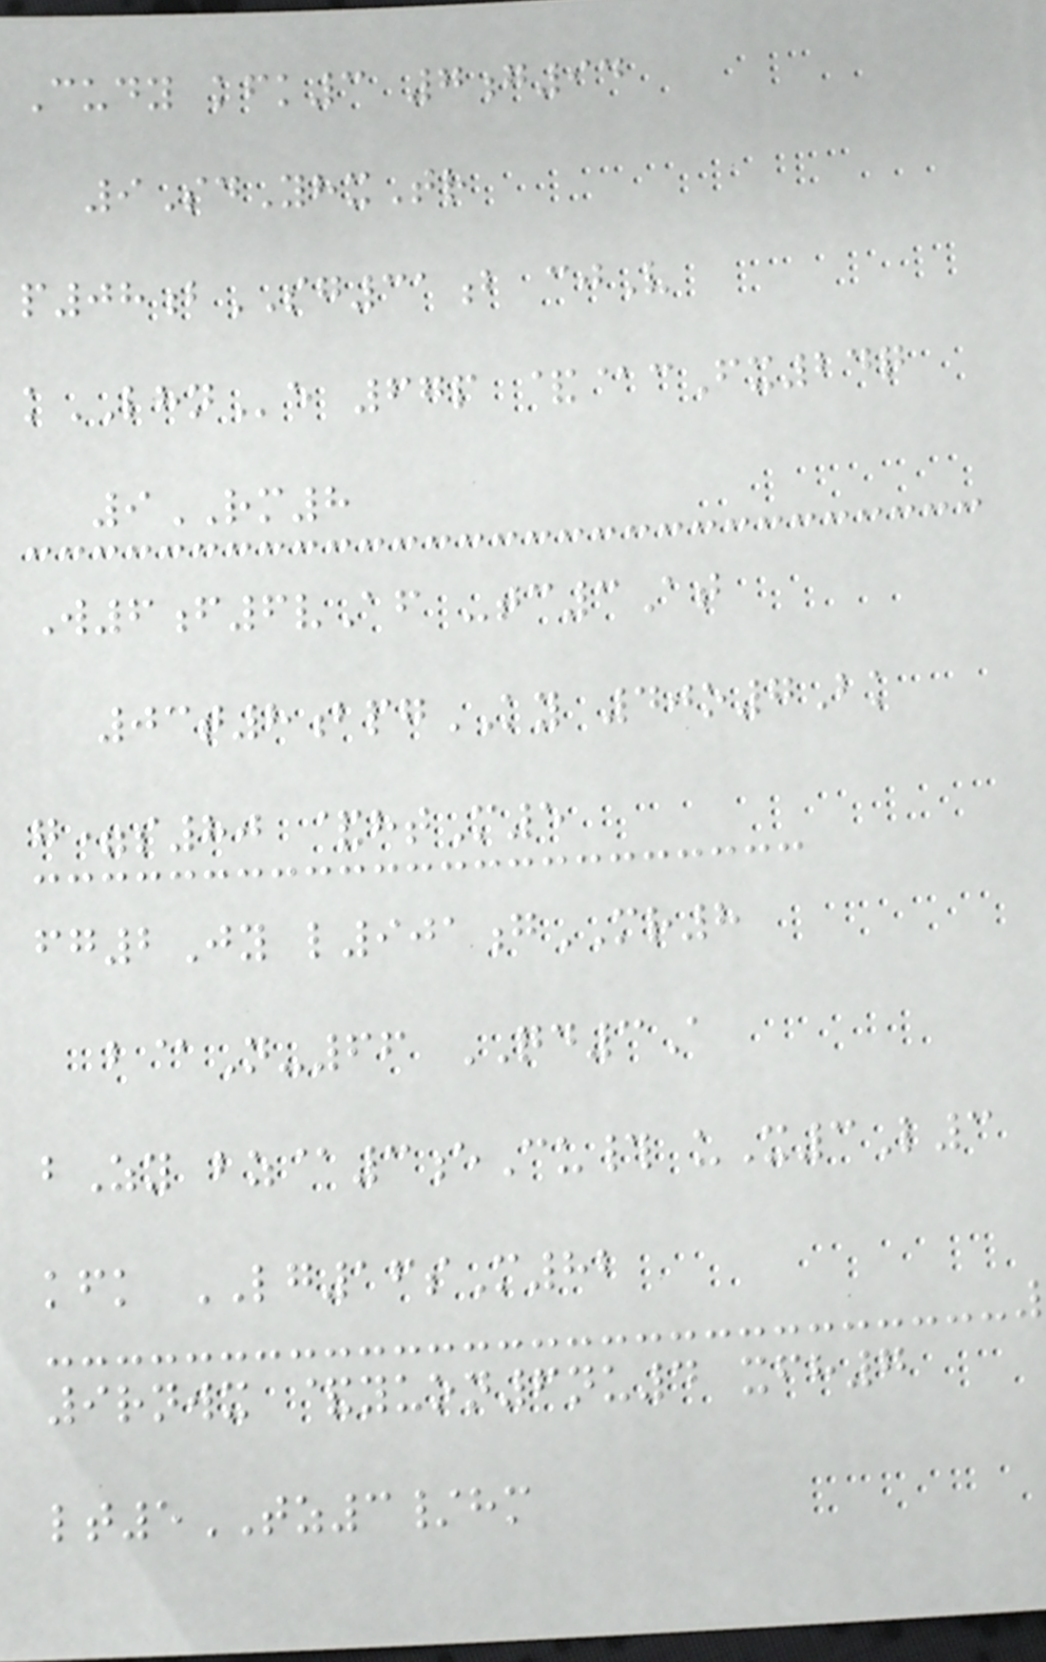Cudy kfk3 7g94
9SdYhxTr
p08bSG31b cjV
kLHNe 67p &@cFx24q
9RM8
W6f6vAf -tc3At
03t8bpgKY 40o7Bk
g=s80 &htM5
fg2Jy l901gMR8
b@N-66 QD3A
bZy bz@3eCu# uX3L3
kfk LG16sM82
9rnwx &yuon6nu4 xfh7
lt5TZ3/hm
